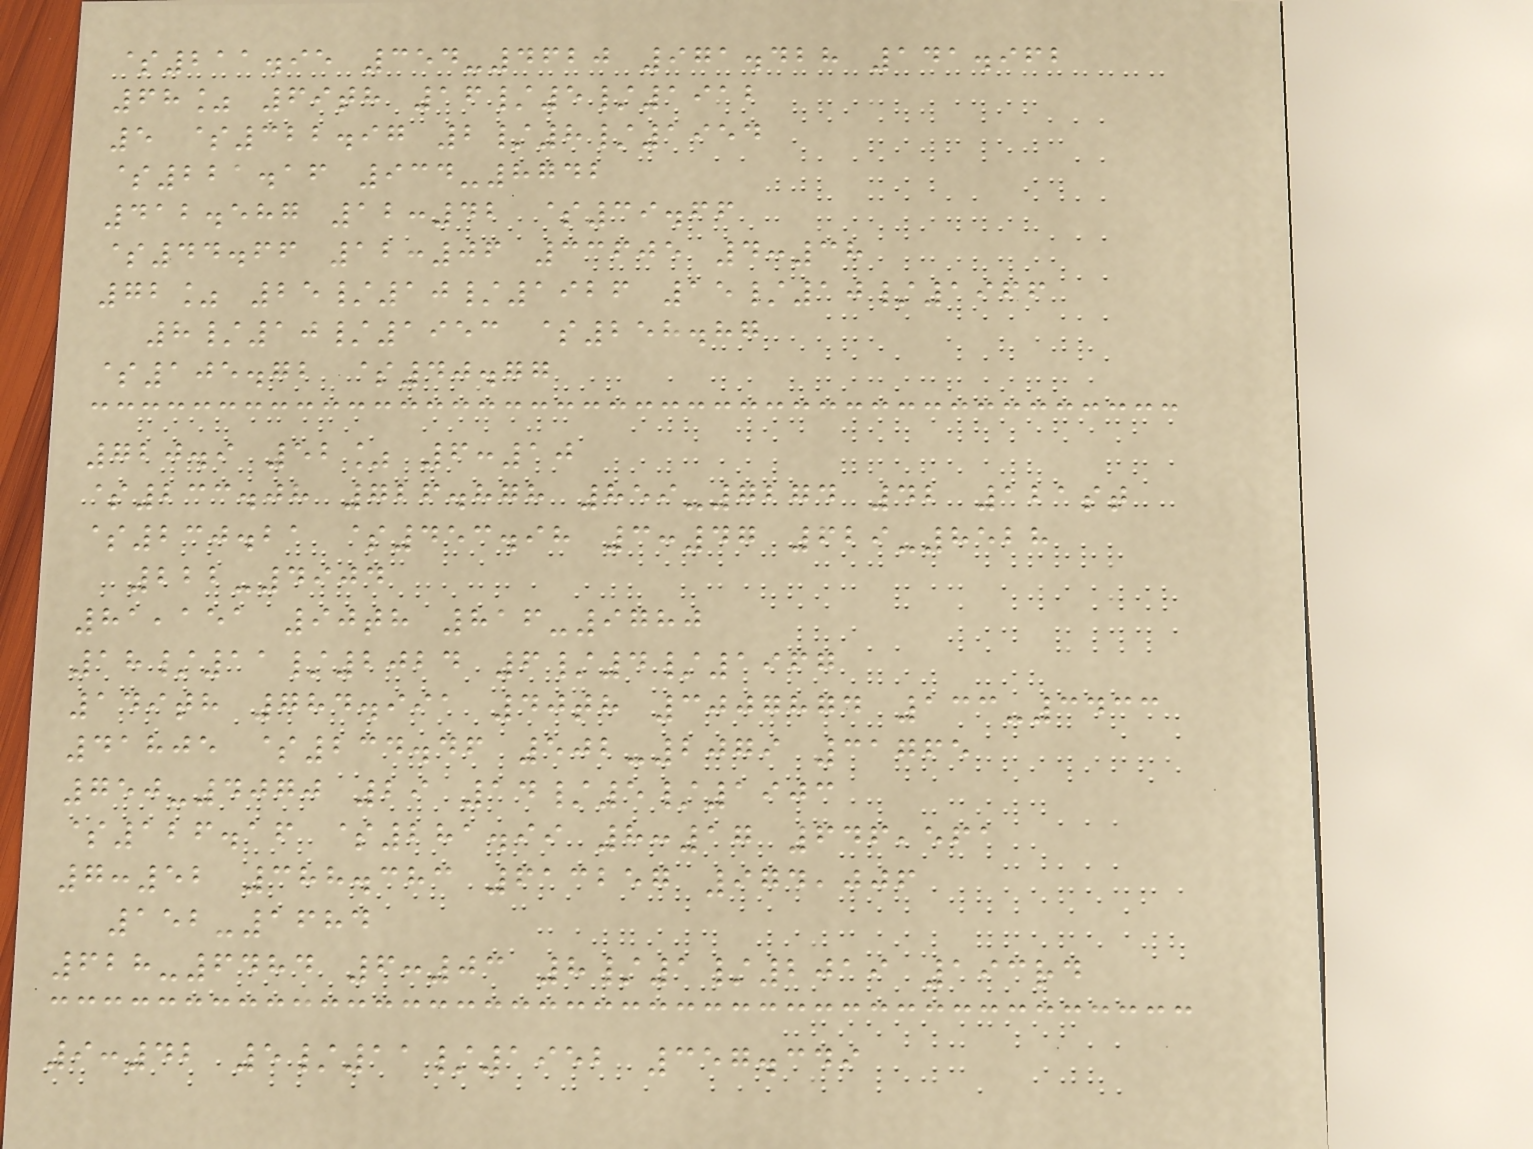$211.95 354-4620 971.428 141.962
68% 69th 16/5/1912
5 $322.97 2/8/1954
$221.16 934-8742
412.587 12:42 $39.66
$44.66 12:06 33605 4:38
72% 25/10/1926 15/10/1966
8/10/1953 $258.87
$105.72 $40.77
720.9 52% 6:10
$233.08 726.878 859-7274 42 121st
$230.21 $453.98 3:47 629-8528
222-4904
81,151 90th 816-9780
18/11/2024 6/4/1967
149th 784.991 40th 3007874 133-3433
41805 $234.46 502-2079 31765
750-4070 29 14/5/1903
$126.16 $281.99 8:17 646,561
7:52 388.383 613257 974,006
152-1684
628-6484 6:03 8/1/2019 193rd
9:42 5/11/1952 357.349
